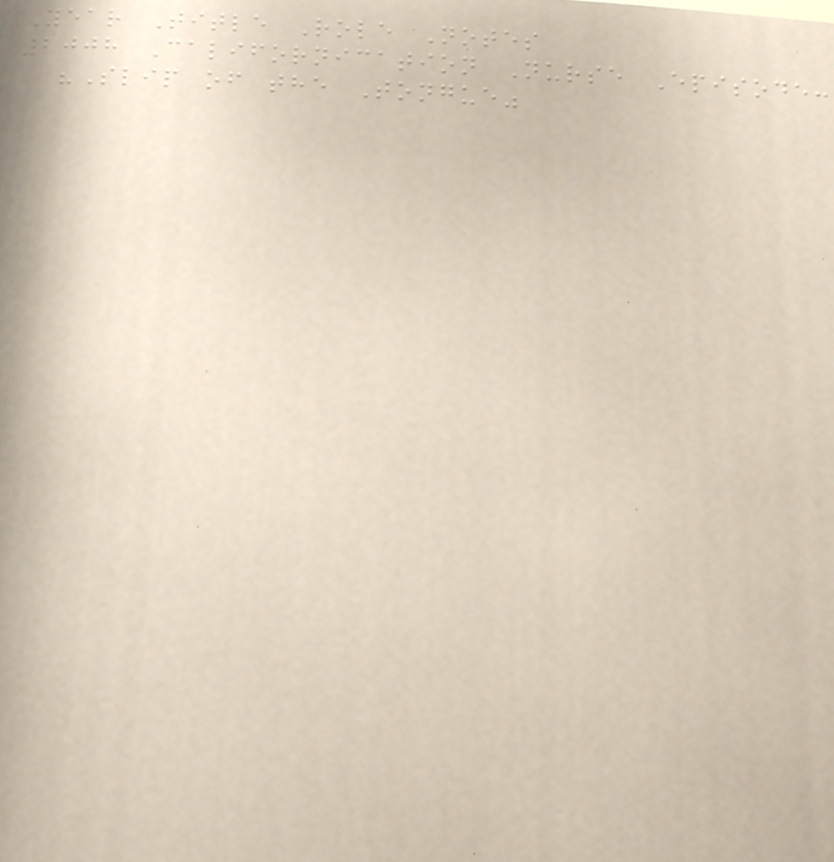Year Title Role Notes
2008 Californication Nurse Episode:
"Slip of the Tongue"
